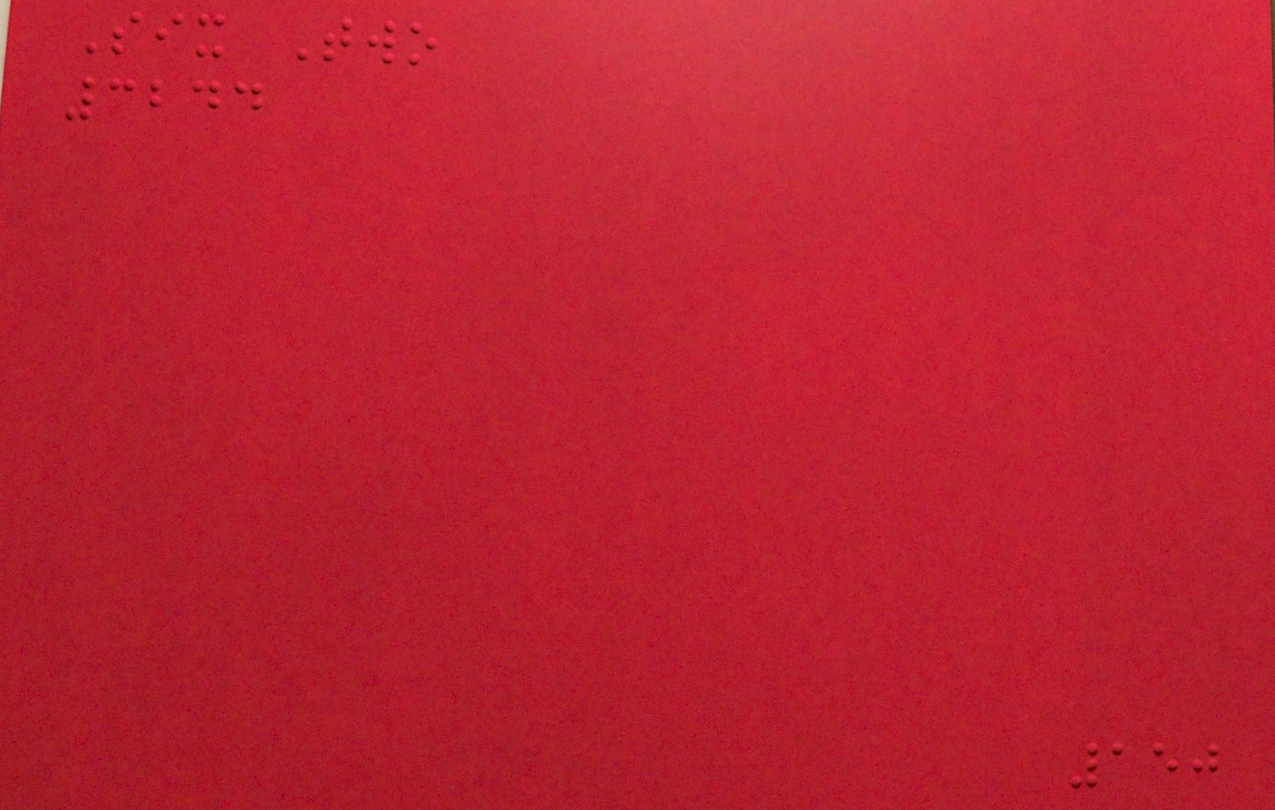Six Two
3244
150
